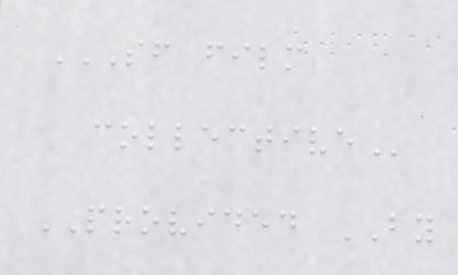SF FILM
COLLECTIVE
PROVIDED BY
